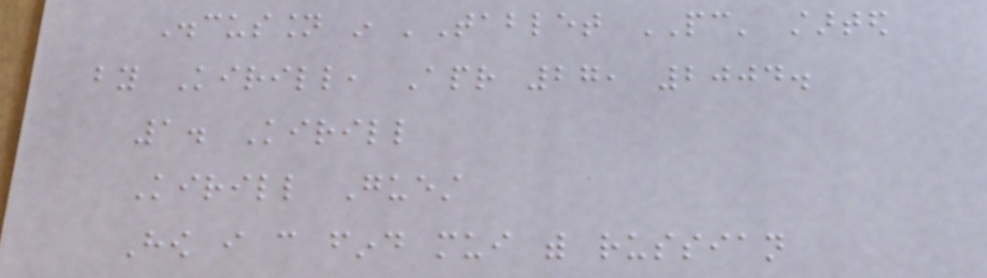Discussion in 'Tablet PC' started
by Kirill, Apr 27, 2004.
1. Kirill
Kirill Guest
How i can find mui with russian
